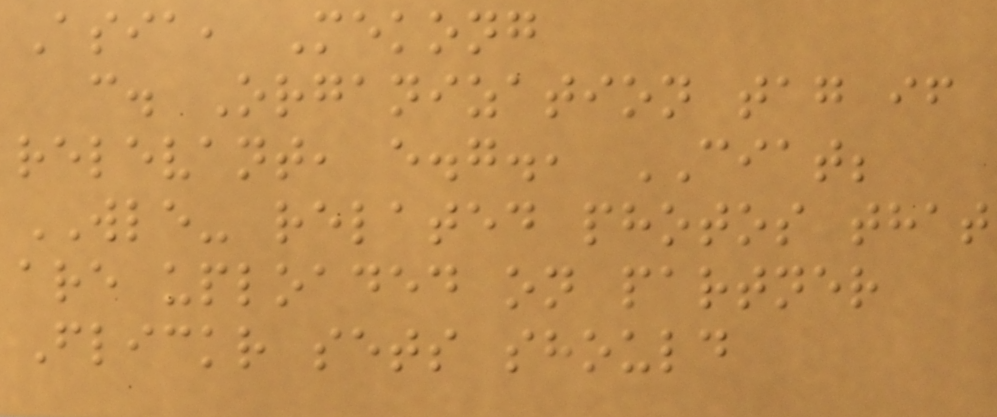Asia, Mekong
c. Organization tag if
relevant, e.g., CIAT;
WLE- related photos that
are uploaded on partner
Flickr sets should
